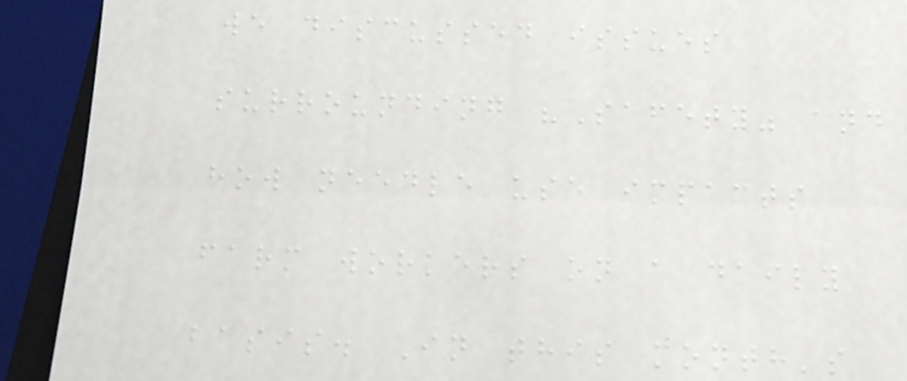we discussed issues
surrounding "Safety" and
how needle use impacts
farm workers on a daily
basis. In this month's
